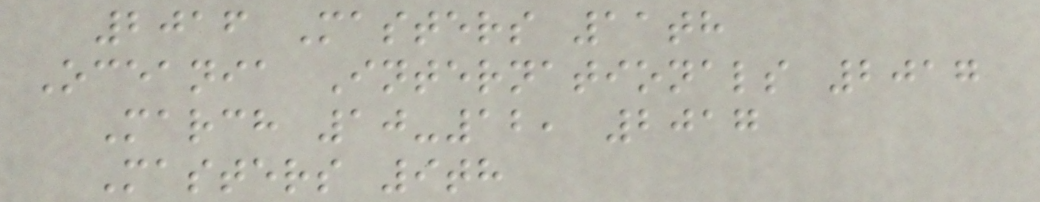2016 Masters 11th
Oceania Internationals 2017
March 10-12, 2017
Masters 9th
